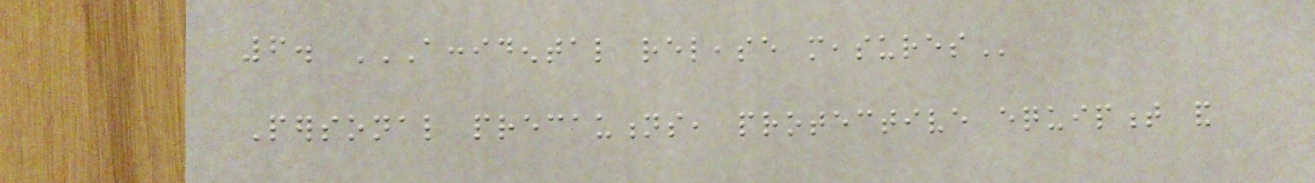6. ACCIDENTAL RELEASE MEASURES
Personal precautions, protective equipment and
